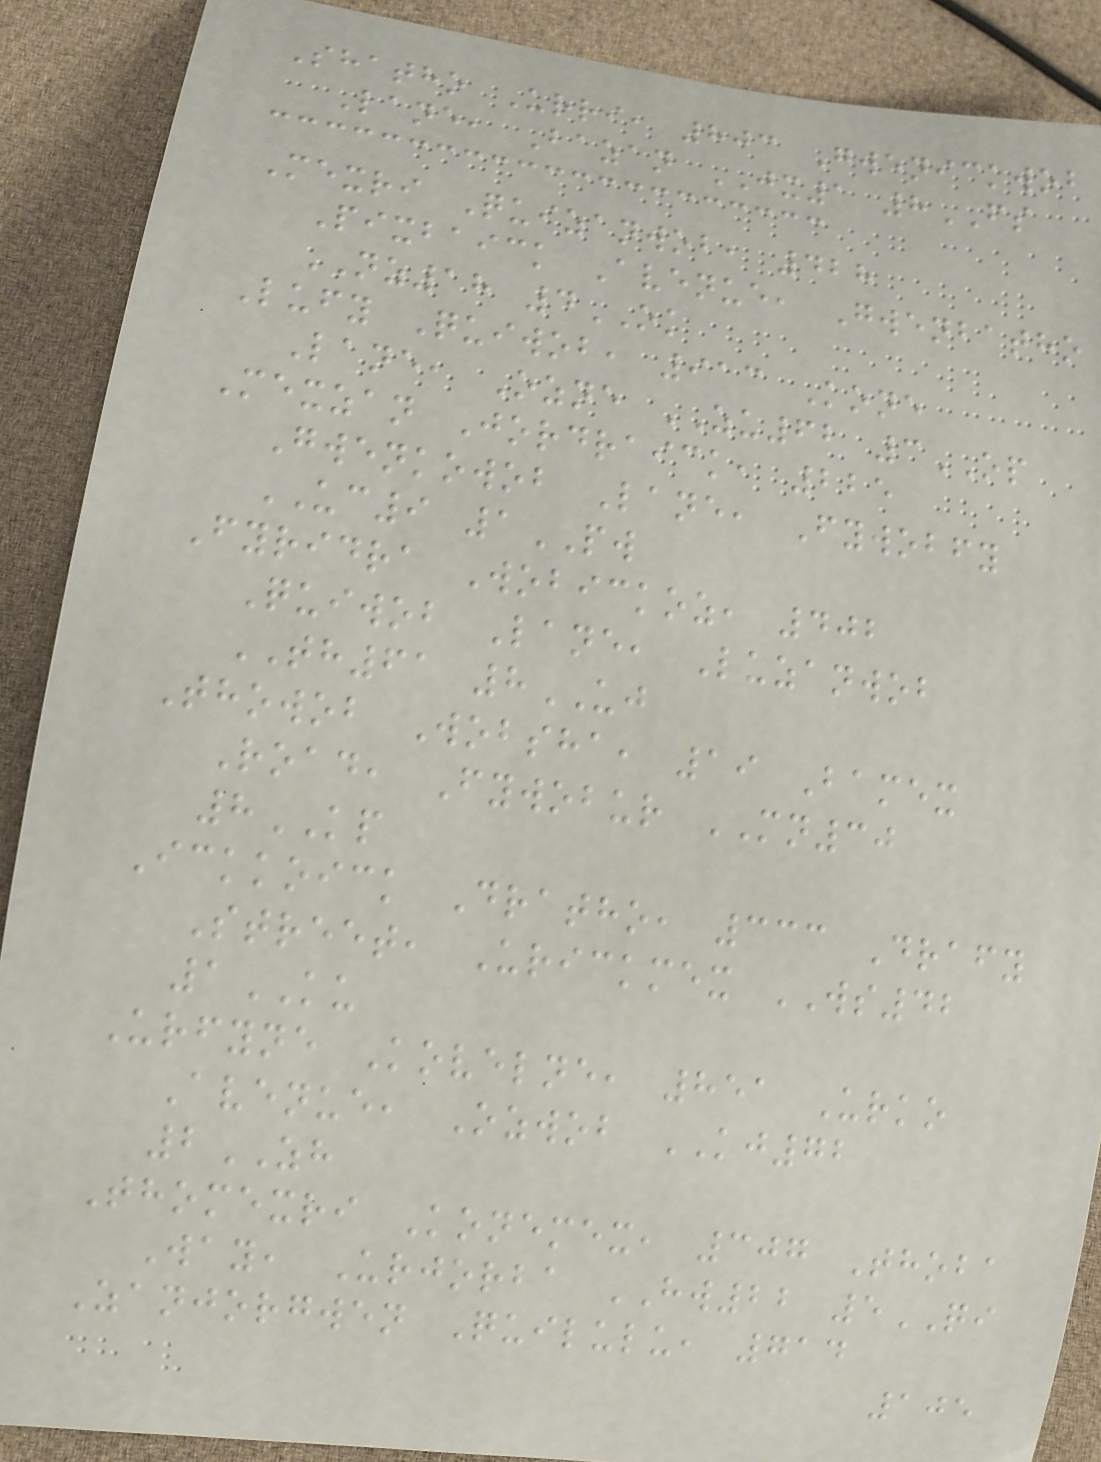Shatho Urri, 803 Gwenickwob
Lane, Bazan JX1 8FS
Mexri Quizanwob, 428
Pixbaick Avenue, Gwenbatho
NZ18 4OK
Lufy Quiwob, 913 Kone
Lane, Ozne ZU62 3OP
Mexzan Jordraick, 225
Gwenkowob Lane, Fywobfy
UC9 1PW
Fyridra Wobickoz, 402
Quiwob Lane, Luzanwob
TH61 8UJ
Thowob Wobsha, 19 Bamex
Road, Fywobur MN30
8KP
Ickkoick Dratho, 333 Drafy
Street, Urickmex WS42
1KU
Urfyne Kovelne, 851 Urko
Avenue, Ozwob KJ72
2ZH
Thomexri Konemex, 307 Thoba
Way, Urjorba HW22 5QI
Zanjorgwen Quilulu, 714
105
